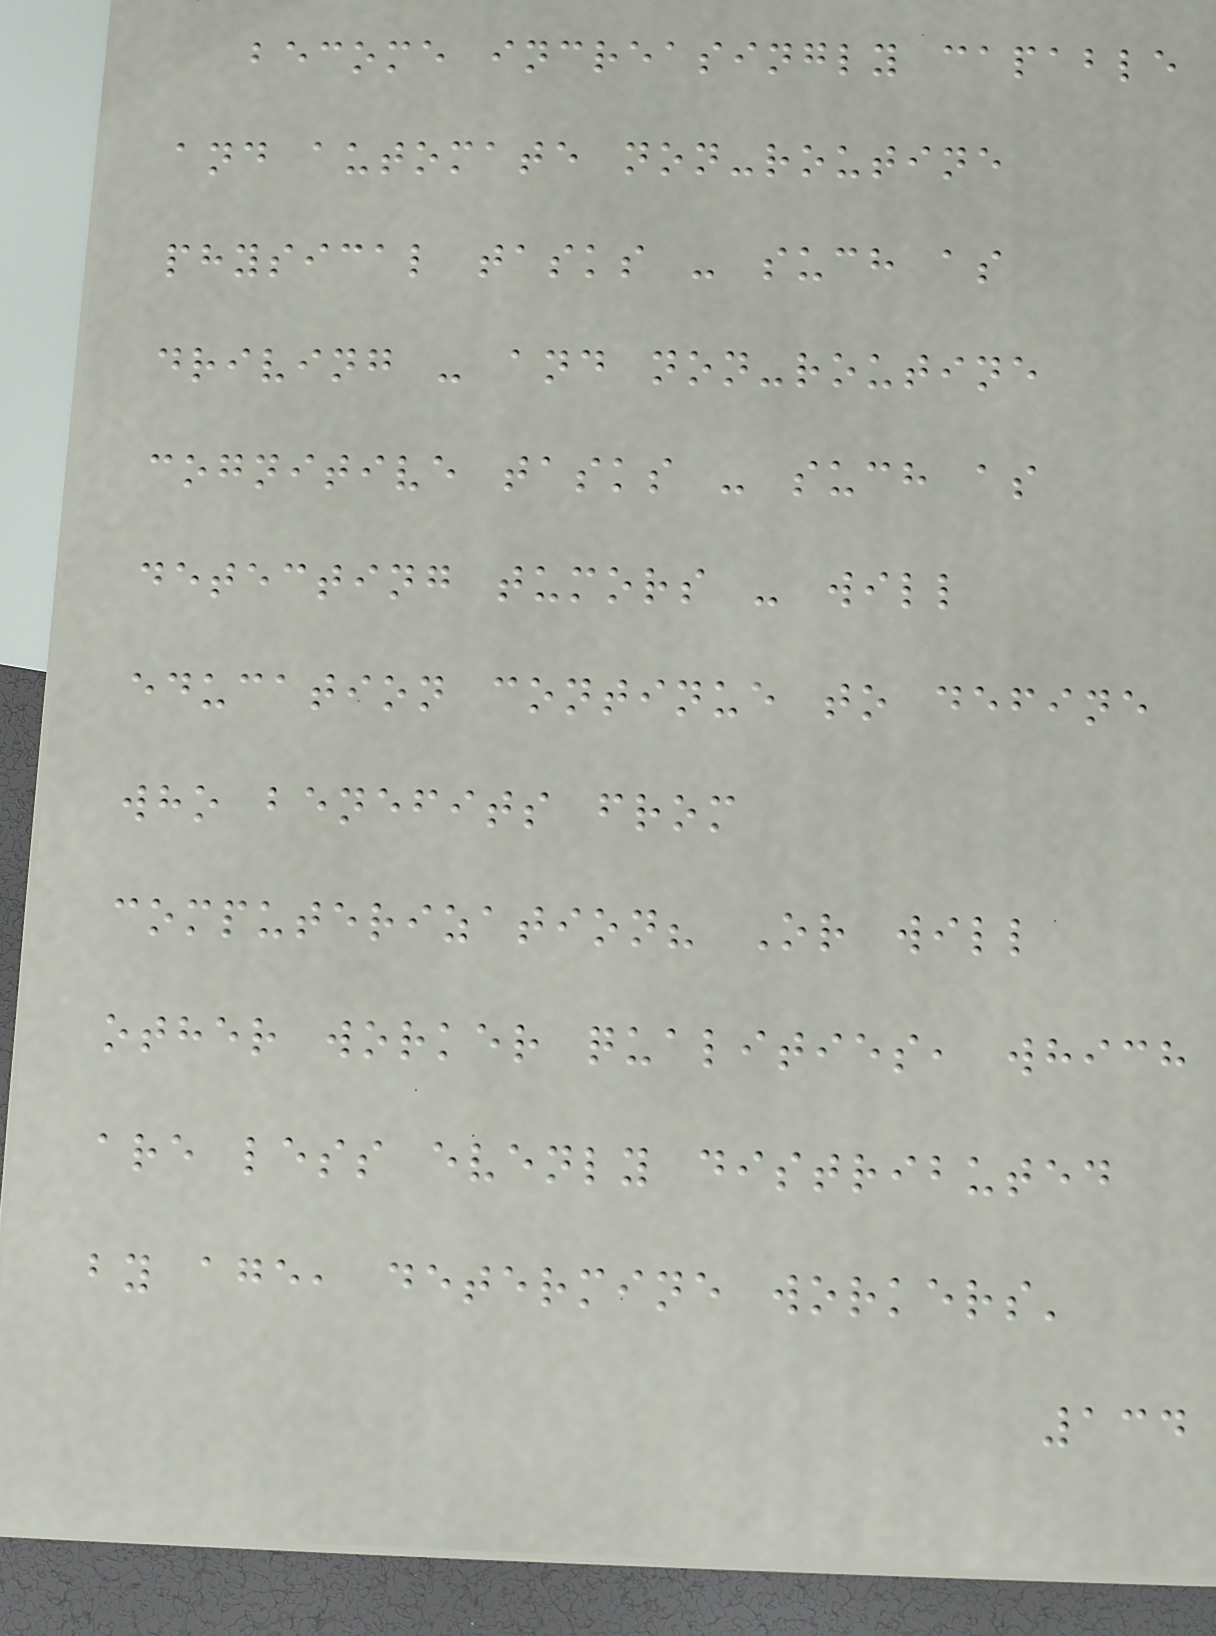become increasingly capable
and automate non-routine
physical tasks - such as
driving - and non-routine
cognitive tasks - such as
detecting tumors - will
education continue to define
who benefits from
computerization? Or will
other worker qualities, which
are less evenly distributed
by age, determine workers'
134
